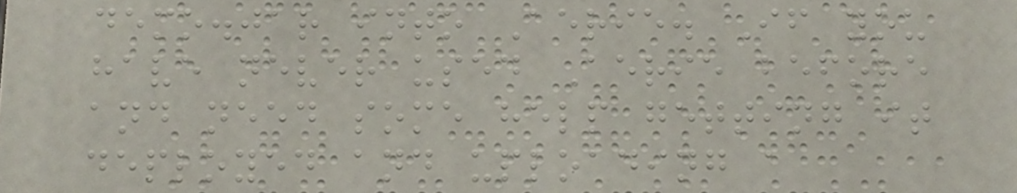demo.jar into Aerie. If you
have never used Aerie before
and need some help getting it
deployed and uploading a
